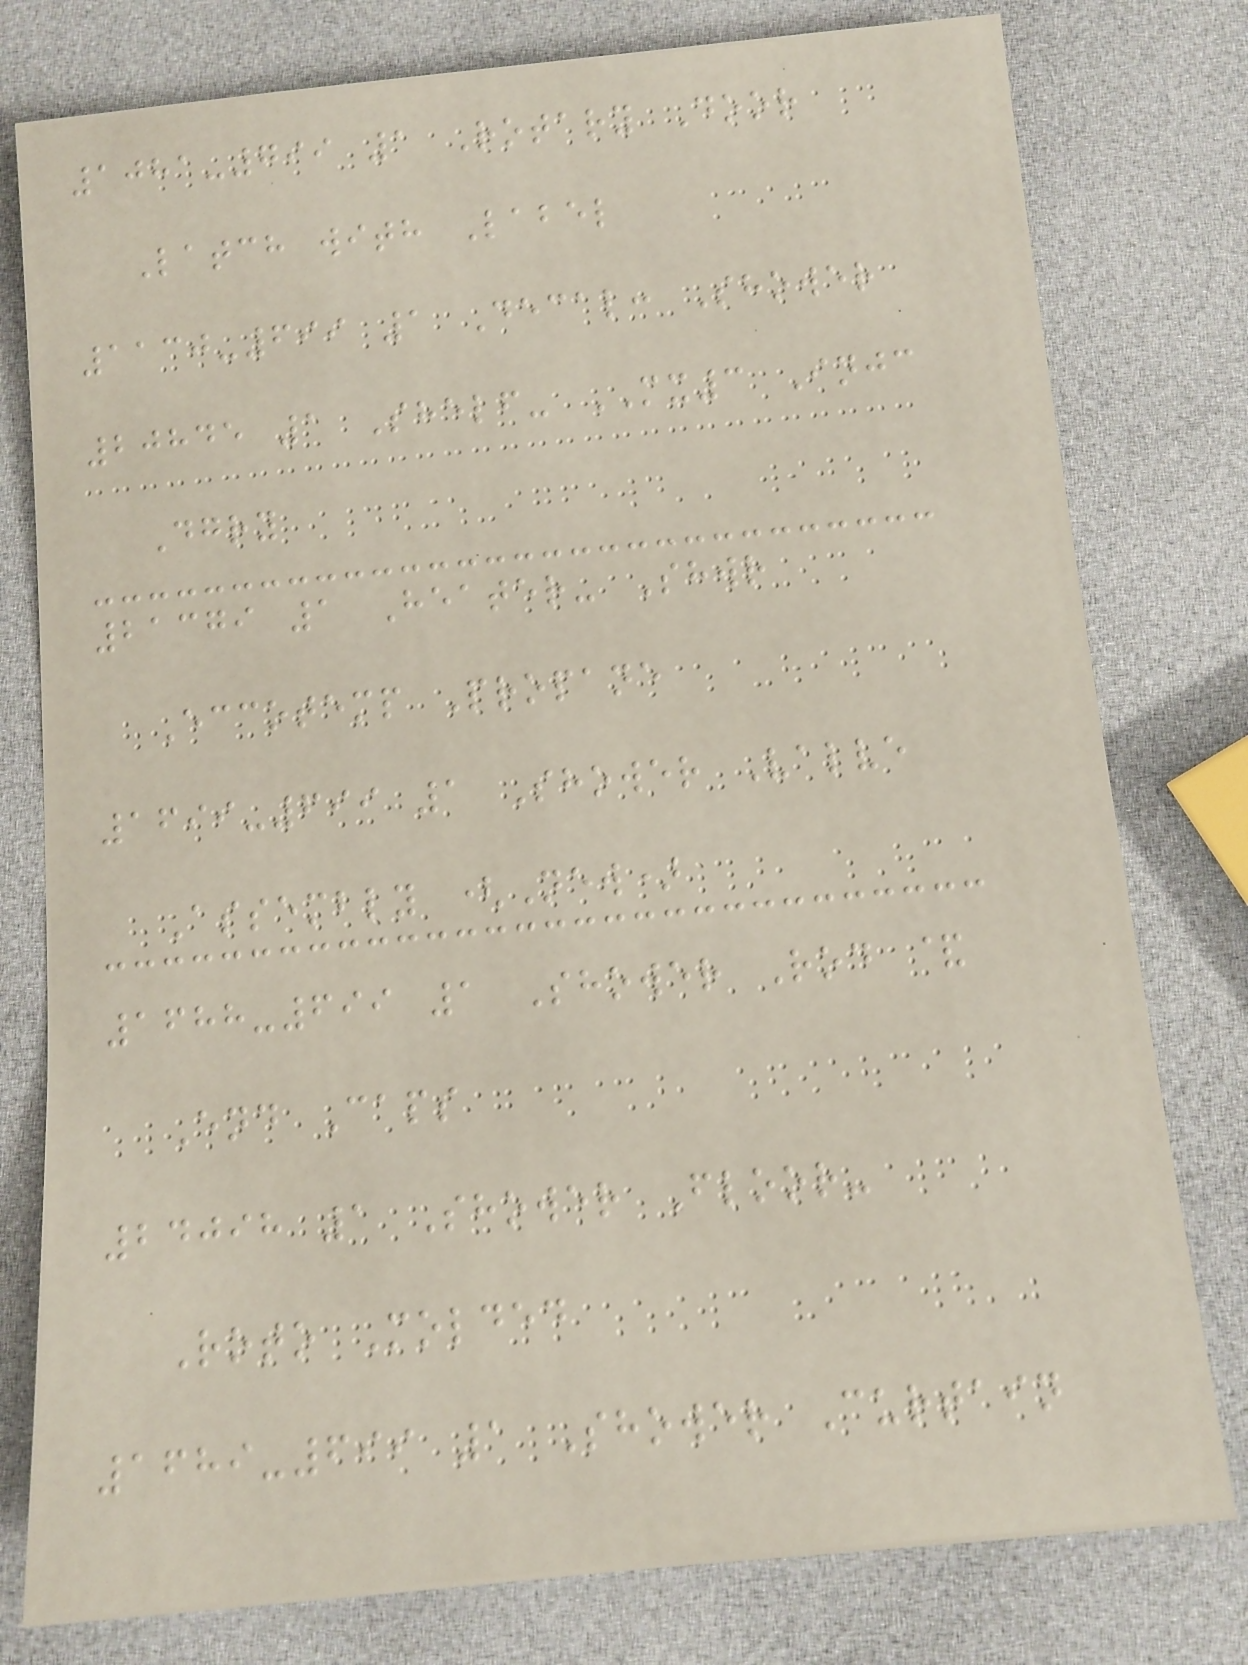1081-799 1 Rotary Door
Latch with Label
1130-699 1 Decal: Shower
20845 1 Shelf- MX3 Injc
Dgry
21379 1 Heater- Shwr
Eccotemp Propane
1699-699 1 Shower Valve
Assembly (New)
1688-699 1 Shower Rod &
End Caps
24098 1 Shower Floor-
Roto Molded
1689-699 1 Shower Curtain
